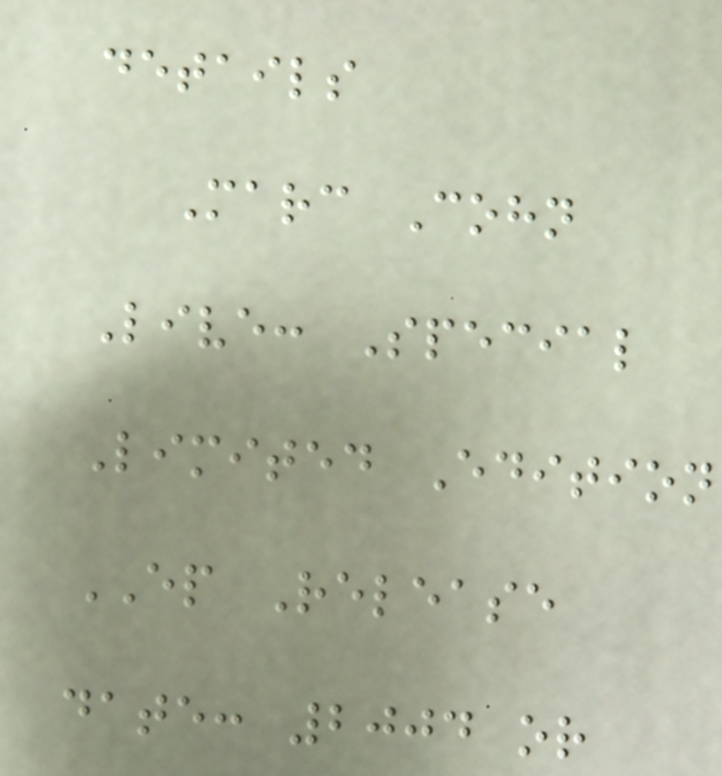details
Marc Cohn
Live: Special
Limited Edition
EP Release
date: 2004 or
